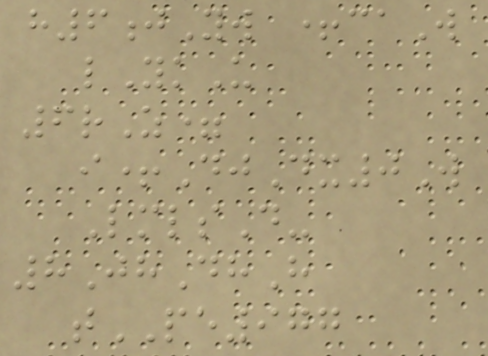h6jYw +caW
lYkU
6rZ=
i+DjDx0W
LmlsD-
8JhDhH
tPE977
